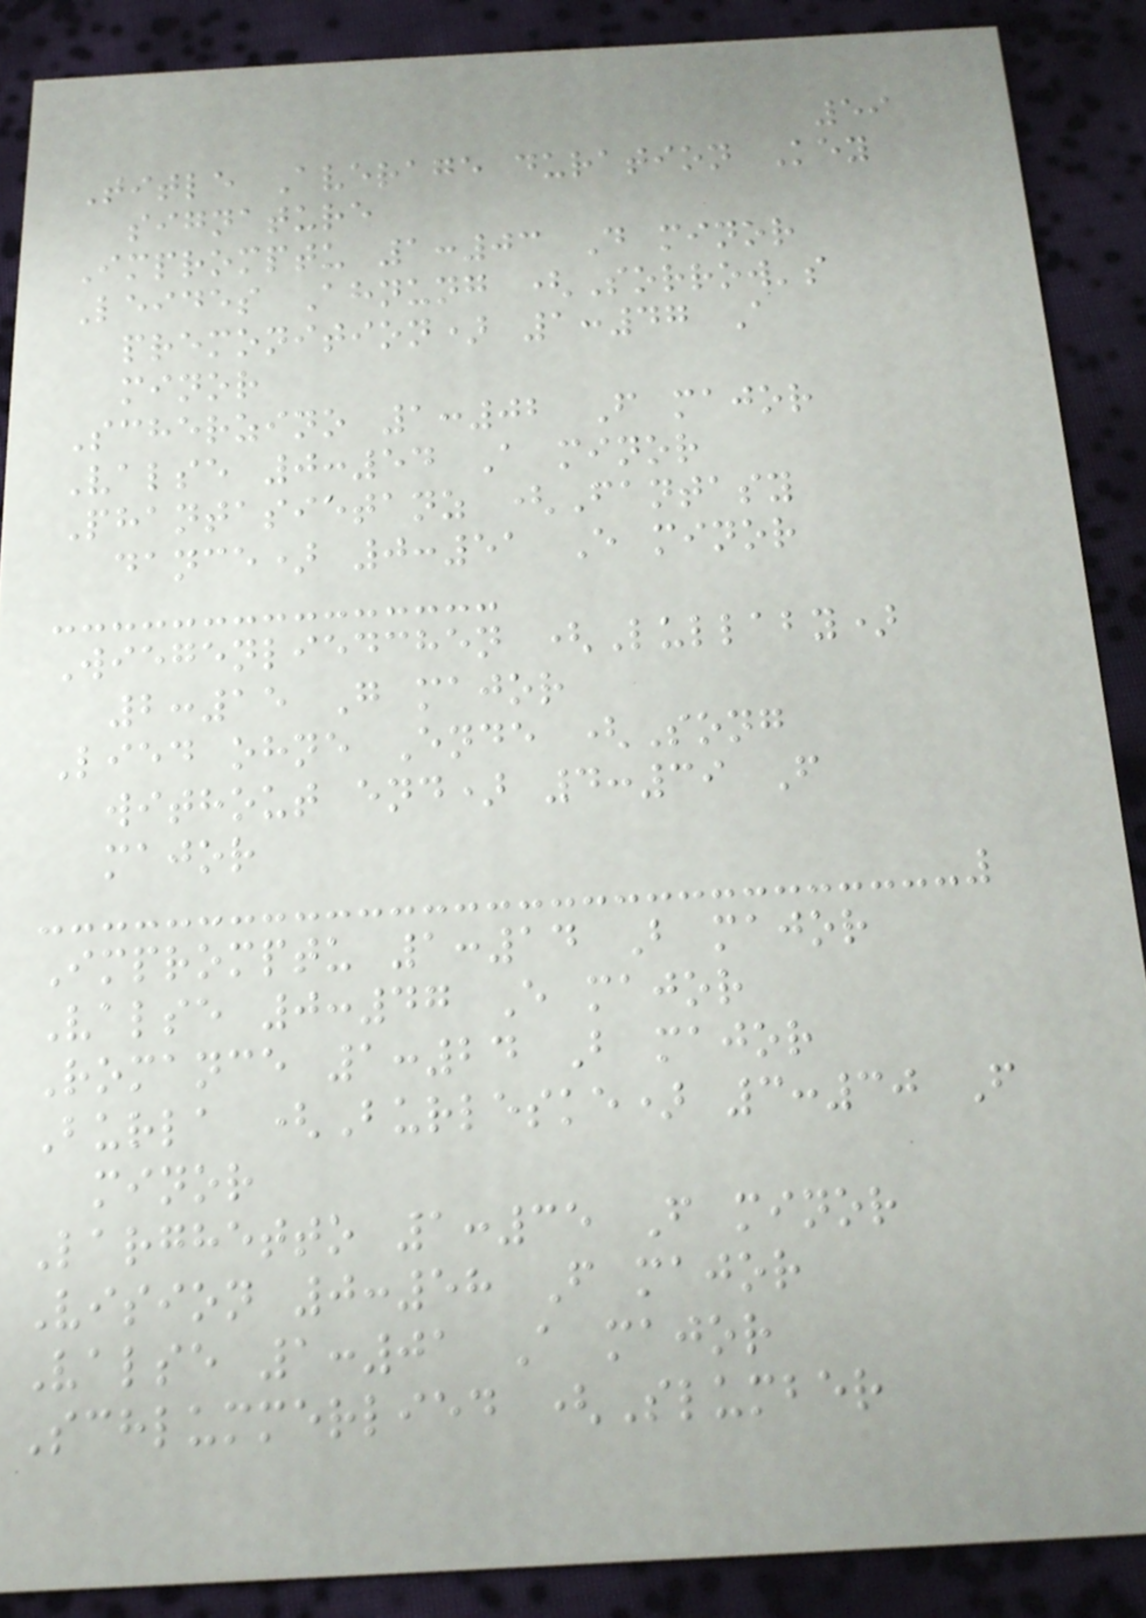59
Title Average duration Key
signature
Impromptu 1:03 D minor
Leides Ahnung (Sorrow's
premonition) 1:47 A
minor
Scherzino 1:02 F major
Valse 0:54 A minor
Phantasietanz (Fantasy
dance) 0:51 E minor
Wiegenliedchen (Lullaby)
2:15 G major
Lied ohne Ende (Song
without end) 4:39 F
major
Impromptu 1:14 B major
Valse 0:47 E major
Romance 1:24 B major
Burla (Burleske) 3:30 F
minor
Larghetto 1:35 F minor
Vision 0:58 F major
Valse 1:01 A major
Schlummerlied (Slumber
